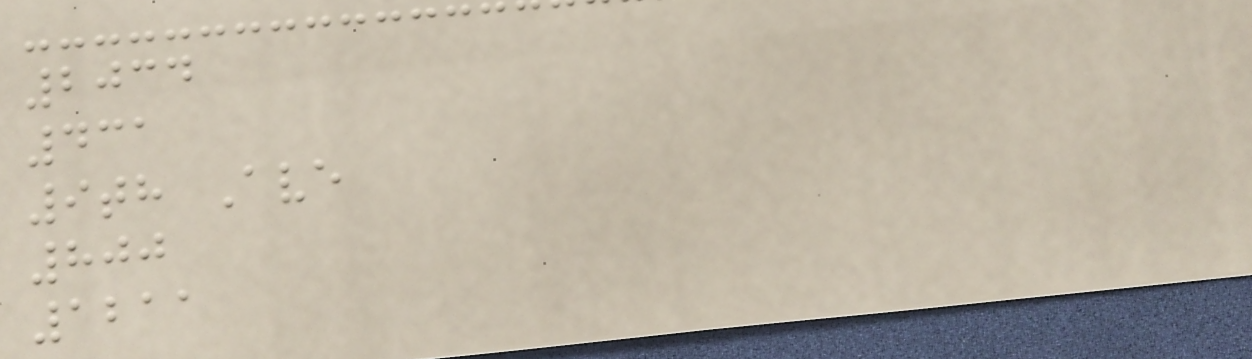2034
431
9th Ave
800
1211
